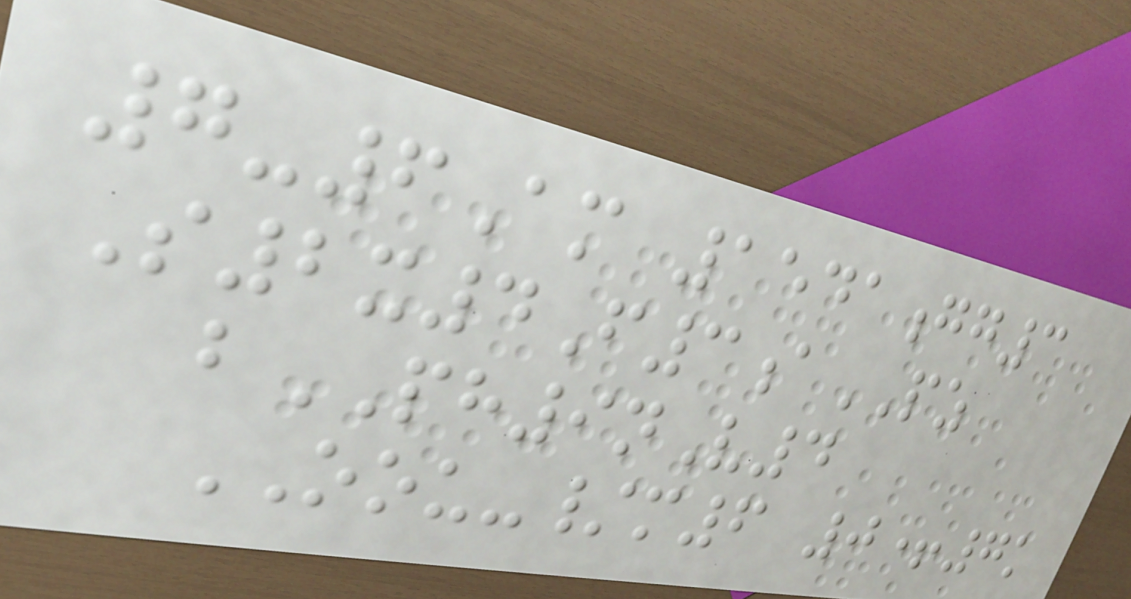7-6Am 1541gg3
S2x4F3aPZ
bPH9nV4
OOU-/m6 0+7k
